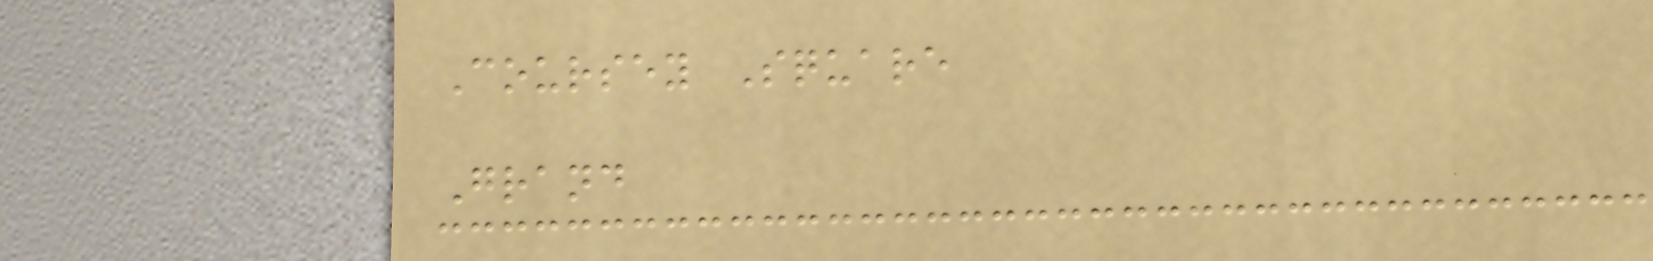Coursey Square
Grand
